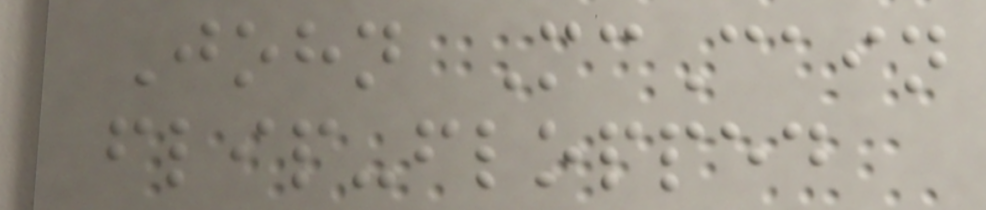John McCain
flip-flopped
